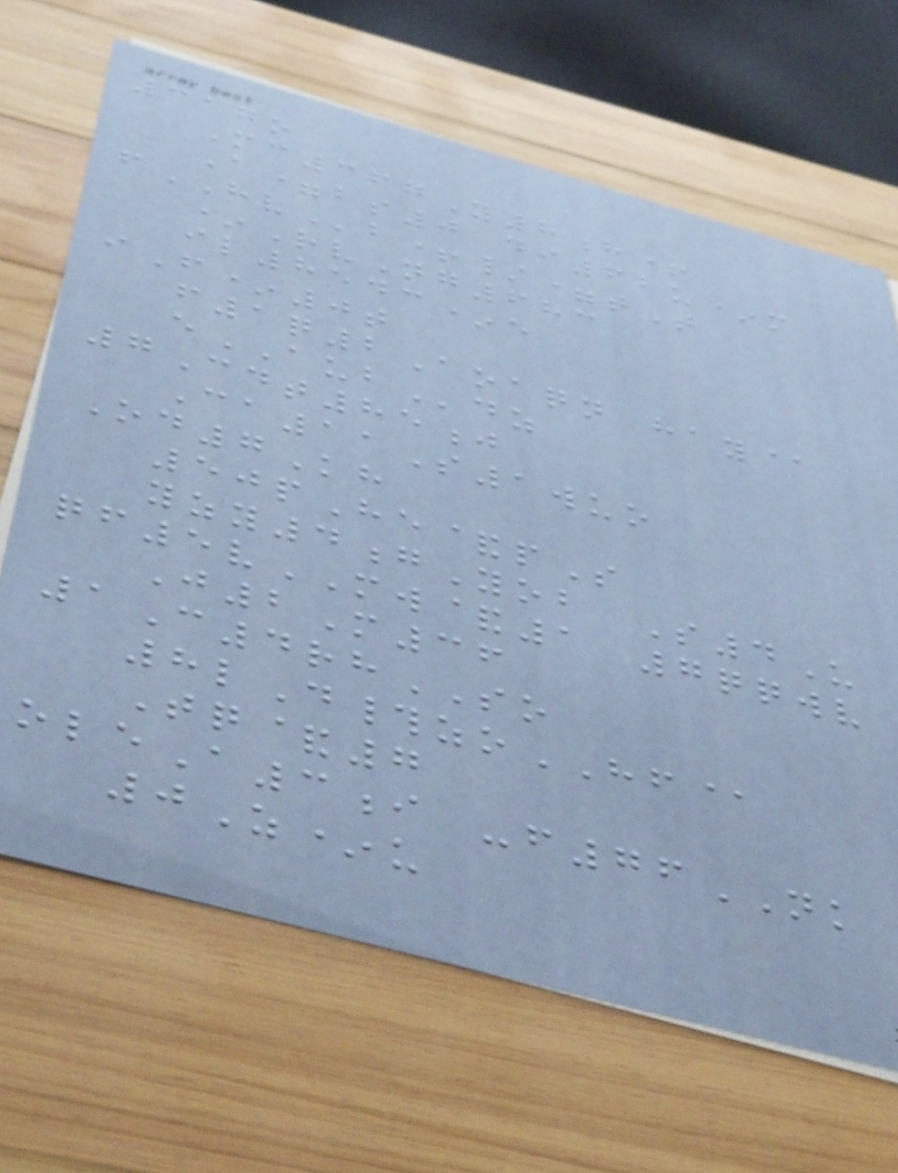317o
Mc367Y8h+
A=bs0 di62u*m
fHVb+/=tT
*RvNg683
il8543*e
iF*0t
f1q2Aoaqn hay@
eAUBdz
7Cdt85j
Ca11S1wuo
Od7Kh
50pHe&pS
yzy4gYob S4U
qf5vMW&1 7qqwv
J2M36
1C4rhSO
8lD#zoHF@
Tq&7
oleA3i -f76NK
0Z*u
